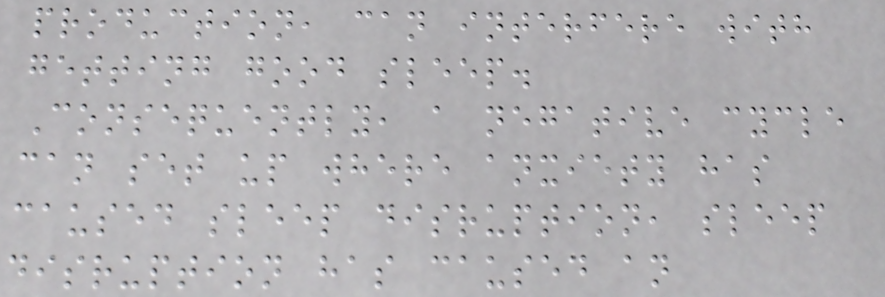production, can interfere with
getting good sleep.
Consequently, a negative cycle
can set up where anxiety has
caused sleep disruption, sleep
disruption has caused an
